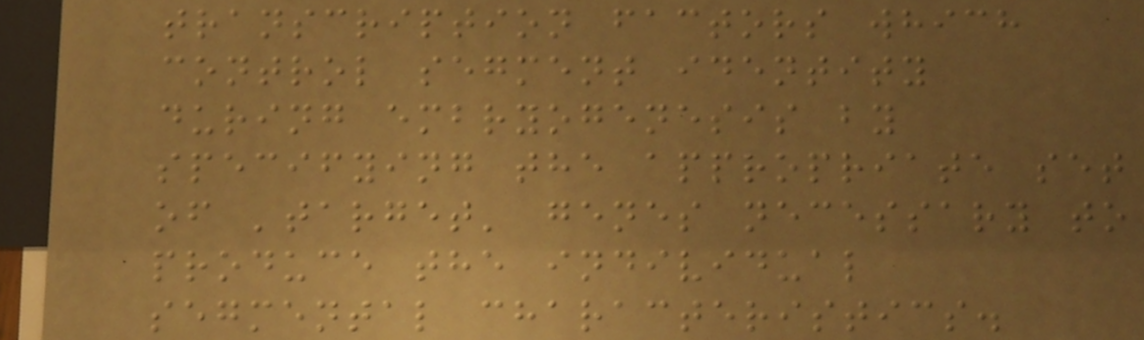transcription factors which
control segment identity
during embryogenesis by
specifying the appropriate set
of 'target' genes necessary to
produce the individual
segmental characteristics.
